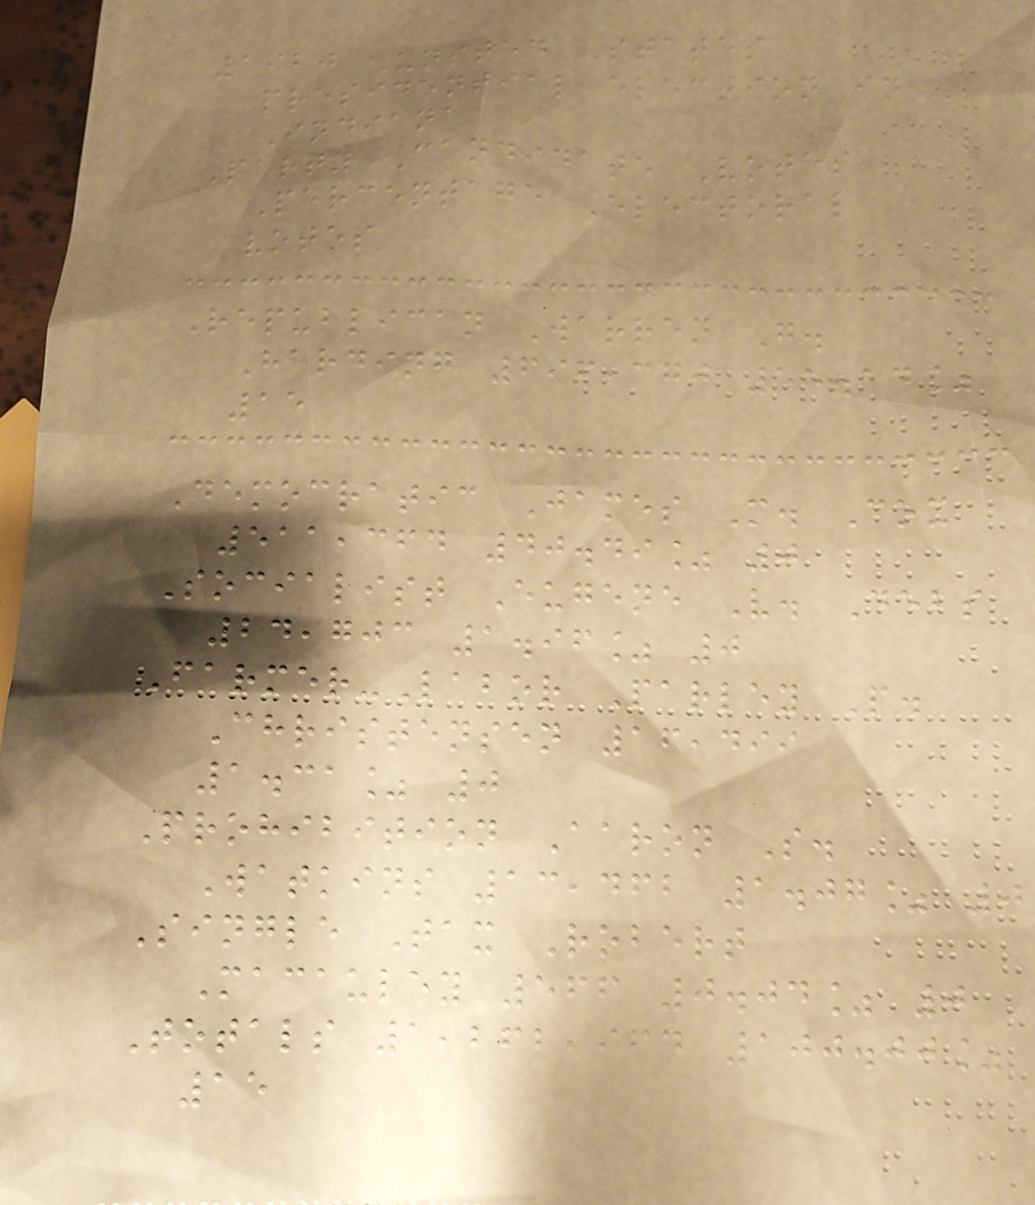1920 United States
presidential election in
Indiana
Party Candidate Votes
Percentage Electoral
votes
Republican Warren G.
Harding 696,370 55.14%
15
Democratic James M. Cox
511,364 40.49% 0
Socialist Eugene V. Debs
24,703 1.96% 0
Farmer-Labor Parley P.
Christensen 16,499
1.31% 0
Prohibition Aaron S.
Watkins 13,462 1.07% 0
Single Tax Robert
Macauley 566 0.04% 0
Totals 1,262,964 100.00%
15
